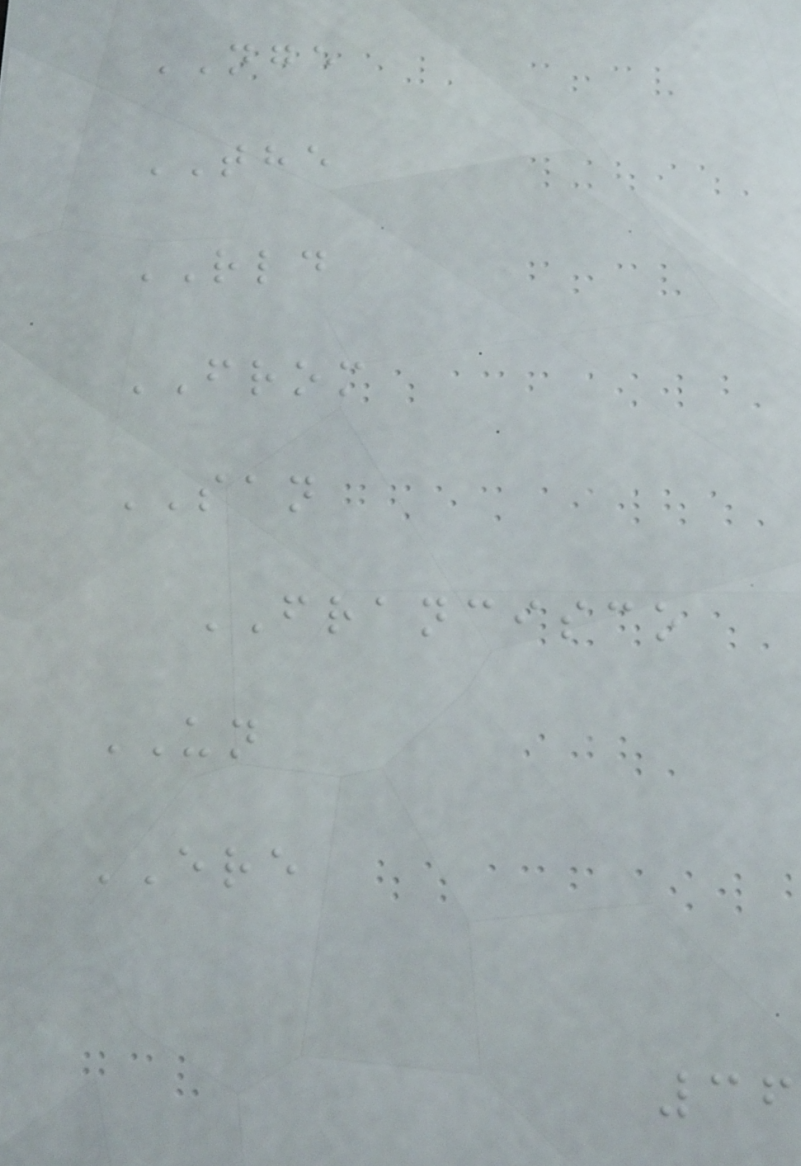NGE
THE
RLD
FROM
SAN
FRANCISCO
UN
ERE
36
